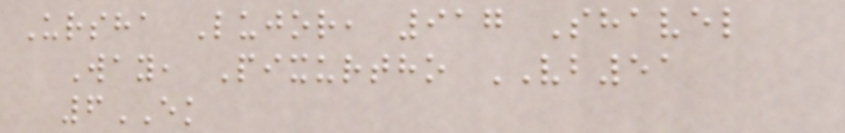Ursha Lujor, 917 Shavel
Way, Pixurtho VB51
6EK
